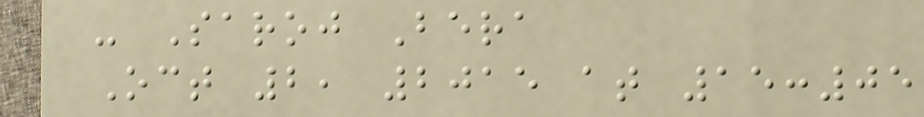- Saroj Bera
Oct 2, 2015 at 15:05
